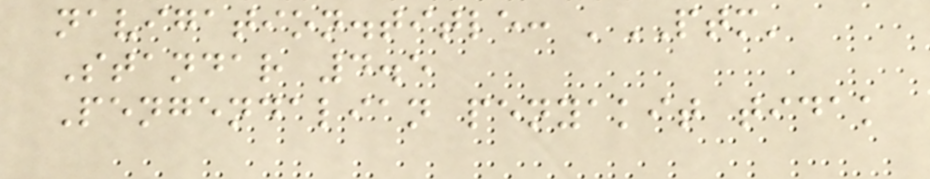navigation.title: 'PTM'
Standar 4.5
Pengendalian penyakit tidak
